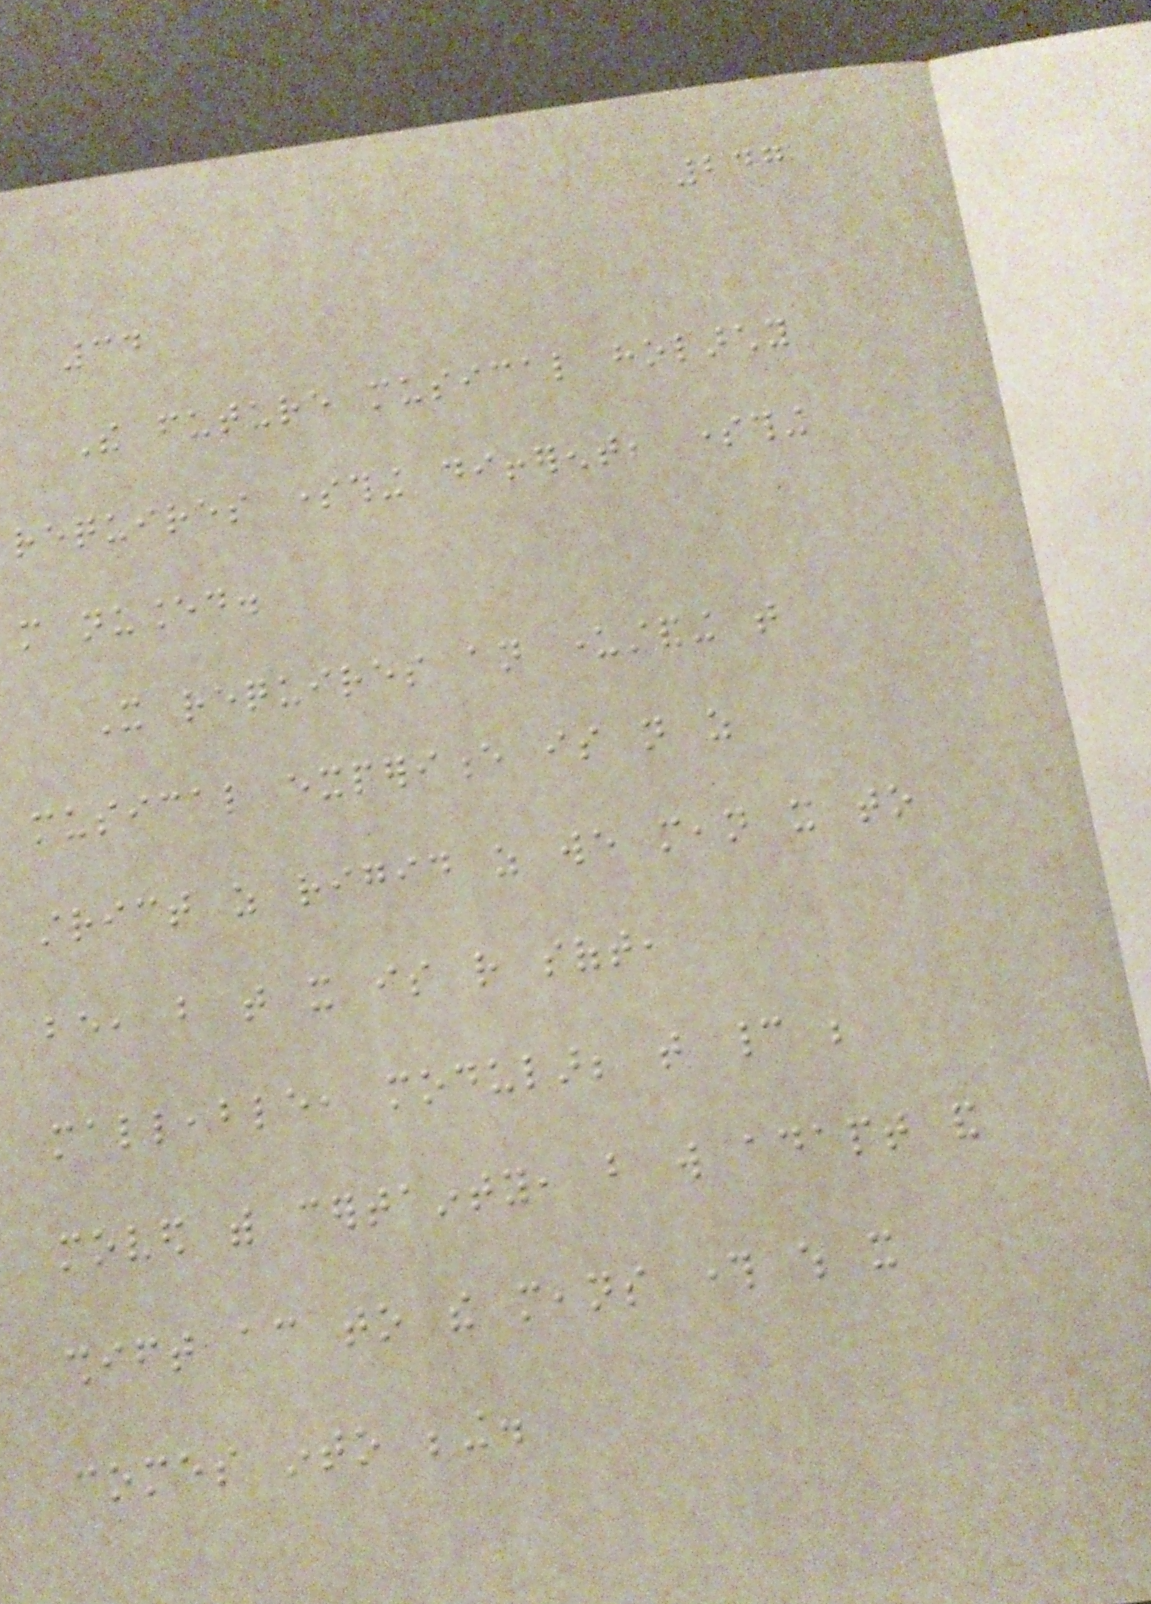247
34
The future musical holarchy
requires something different, something
more nuanced.
It requires an understanding that
musical experience is not as
strict as rigid as we mean it to
be, but that it is rather soft,
malleable, modular; that cannot be
moved with certainty, but will adapt and
shift according to the means through which it
comes into being.
